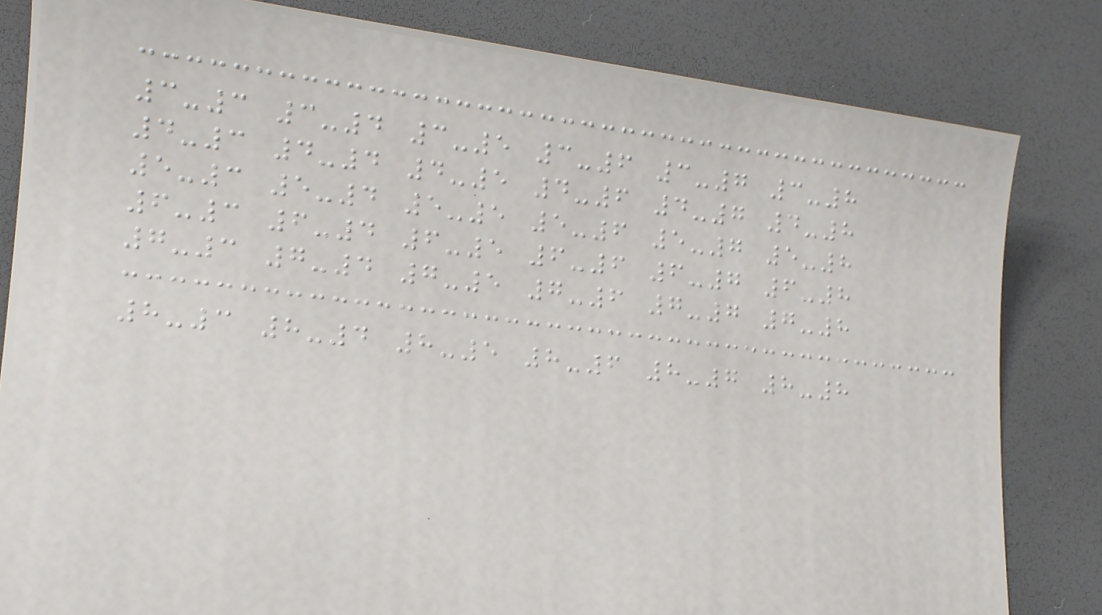3-3 3-4 3-5 3-6 3-7 3-8
4-3 4-4 4-5 4-6 4-7 4-8
5-3 5-4 5-5 5-6 5-7 5-8
6-3 6-4 6-5 6-6 6-7 6-8
7-3 7-4 7-5 7-6 7-7 7-8
8-3 8-4 8-5 8-6 8-7 8-8
